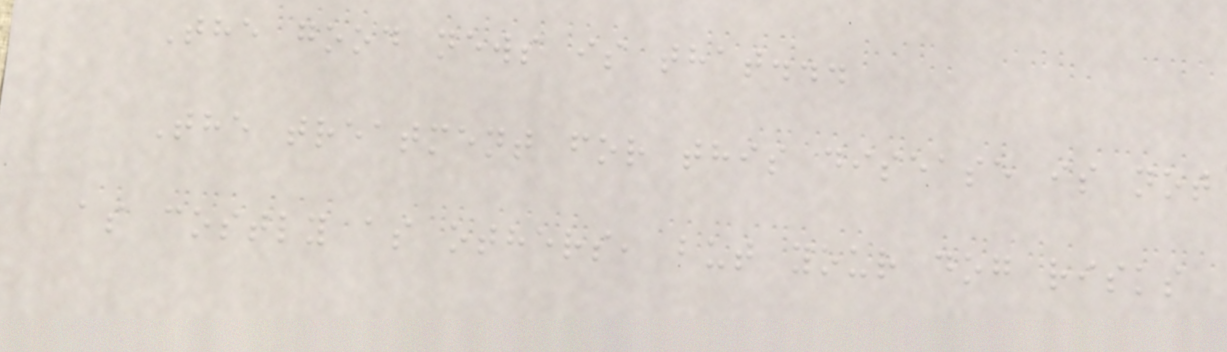The good news is that...
The treatment for this disease is not
as costly as others, but your dog risks
